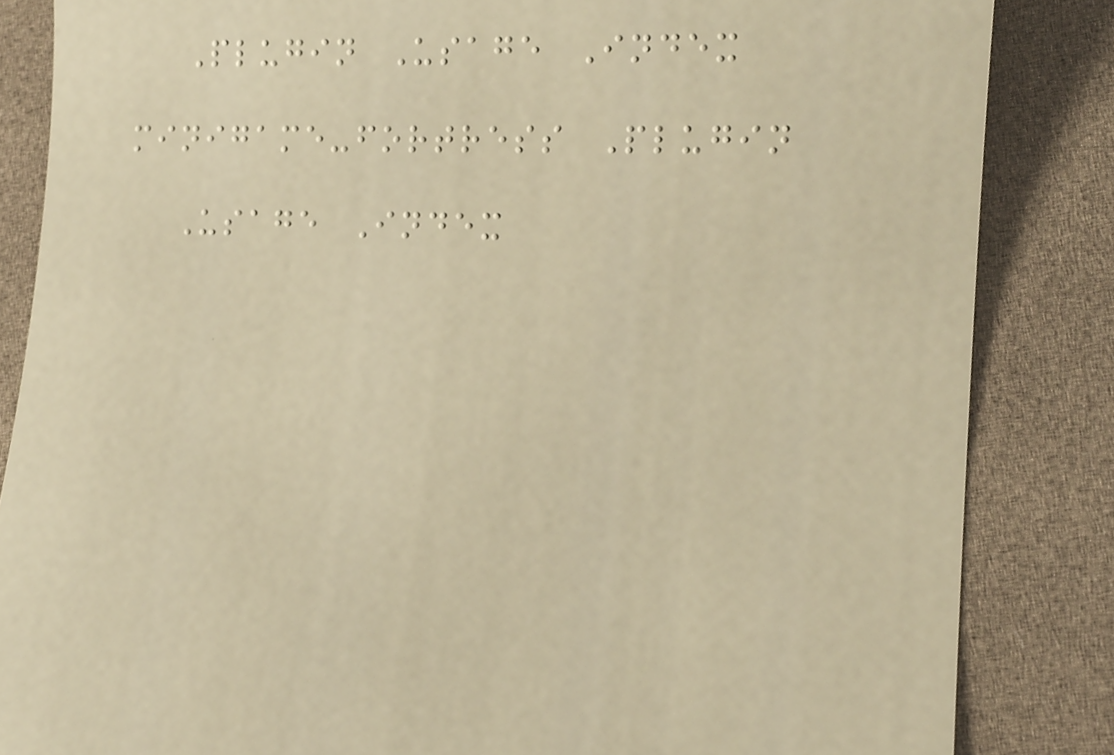Plugin Usage Index
minigame-fortress Plugin
Usage Index
